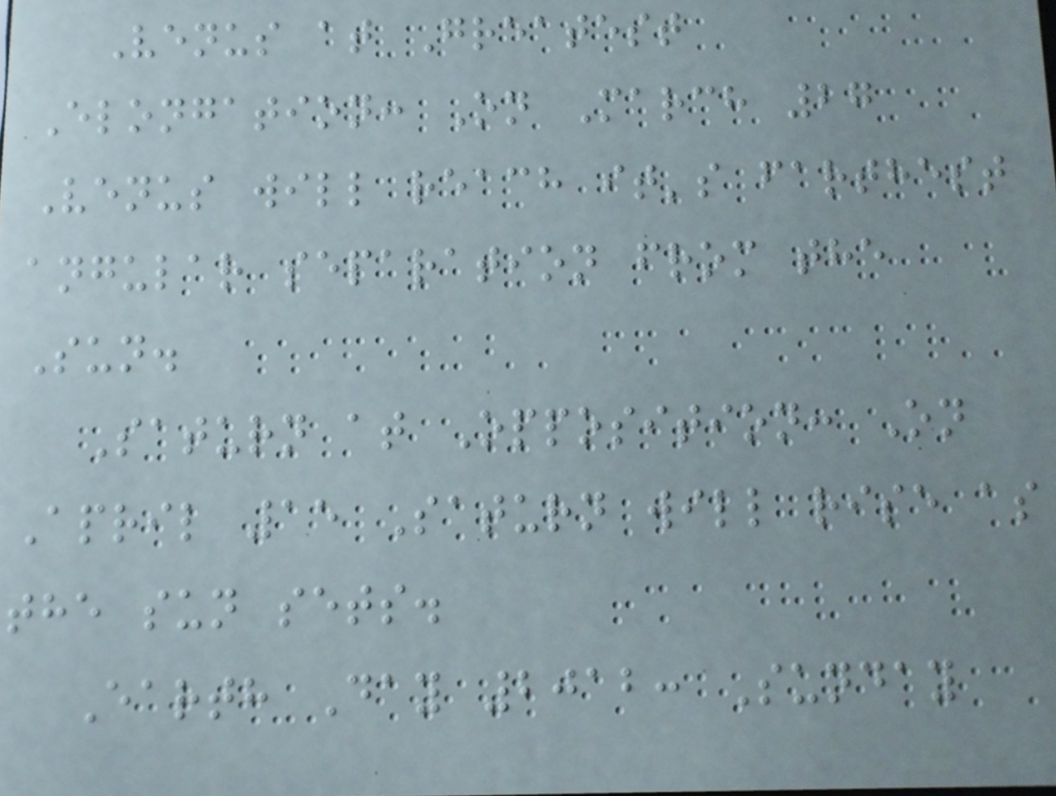Venus at Greatest
Elongation: On March 27
Venus will reach it's farthest
angular separation from the
Sun.
Saturn at Opposition: On
April 15 Saturn will rise as
the sun sets.
Earth Day 2012: Sunday
